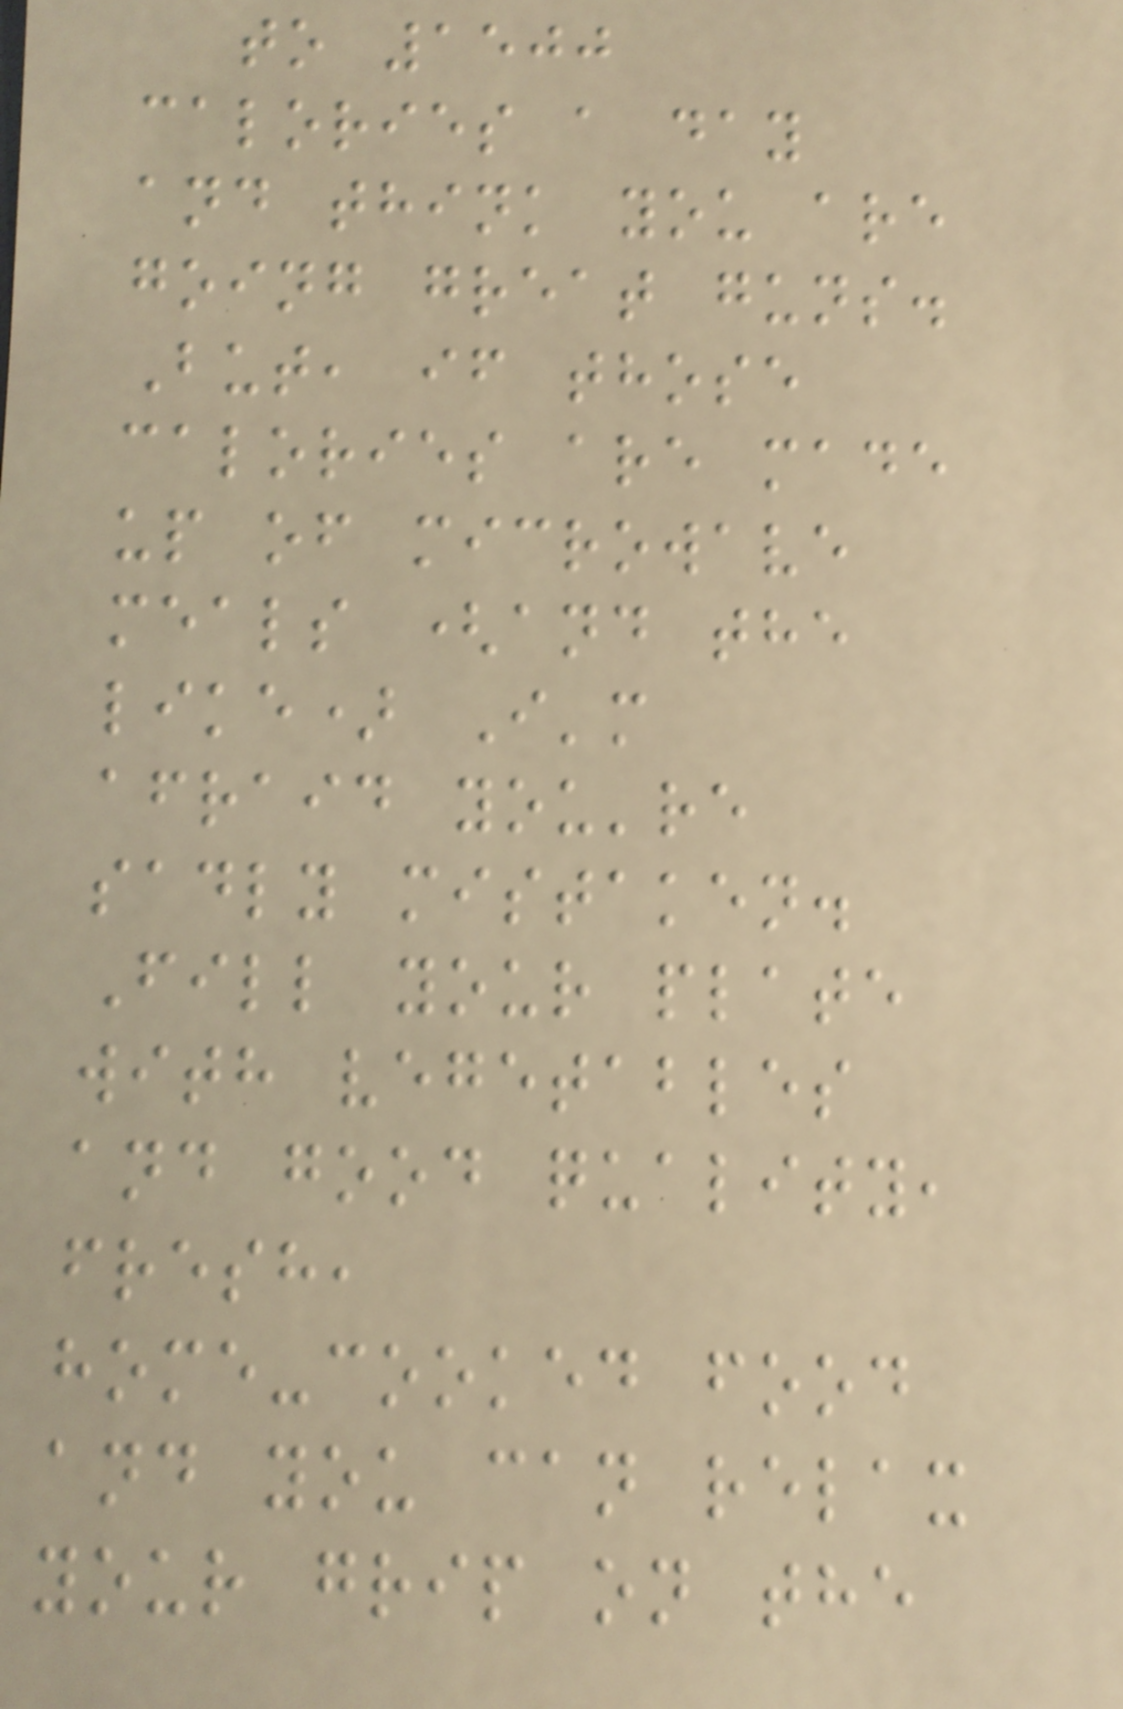to 1500
calories a day
and think you are
going great guns.
But, if those
calories are made
up of microwave
meals (and the
like) I'm
afraid you're
sadly mistaken.
Fill your plate
with vegetables
and good quality,
fresh,
home-cooked food
and you can relax
your grip on the
